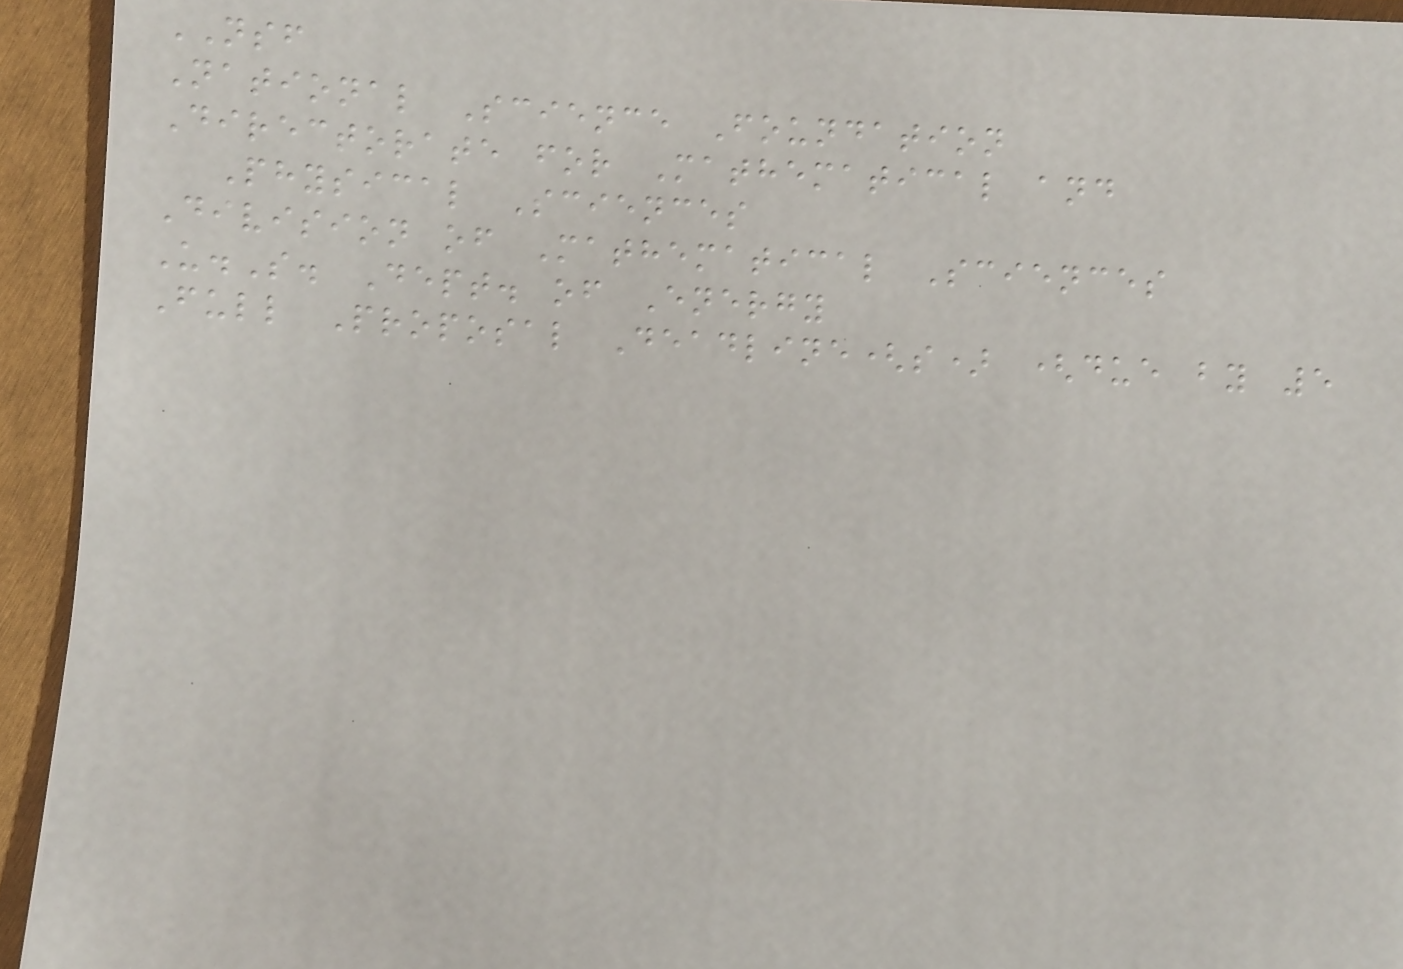NSF
National Science Foundation
Directorate for Mathematical and
Physical Sciences
Division of Mathematical Sciences
U.S. Dept. of Energy
Full Proposal Deadline(s) (due by 5
